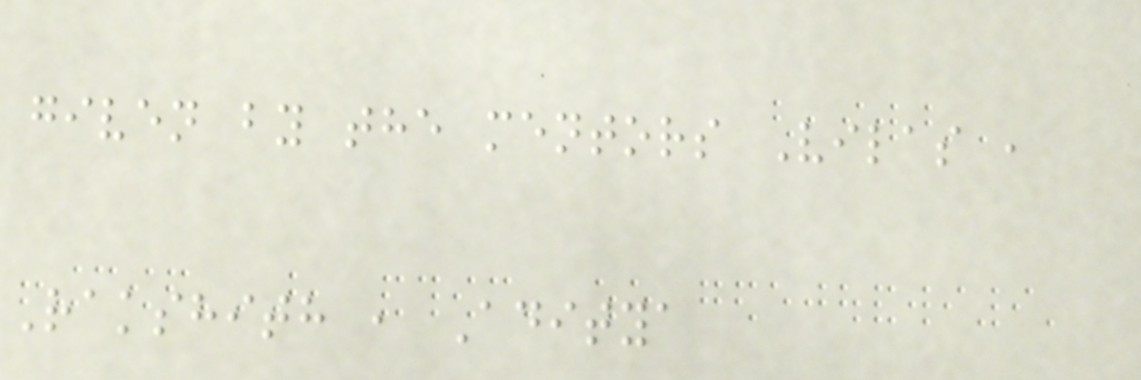given by the mentors Vilas ,
Rakshith , Aditya
